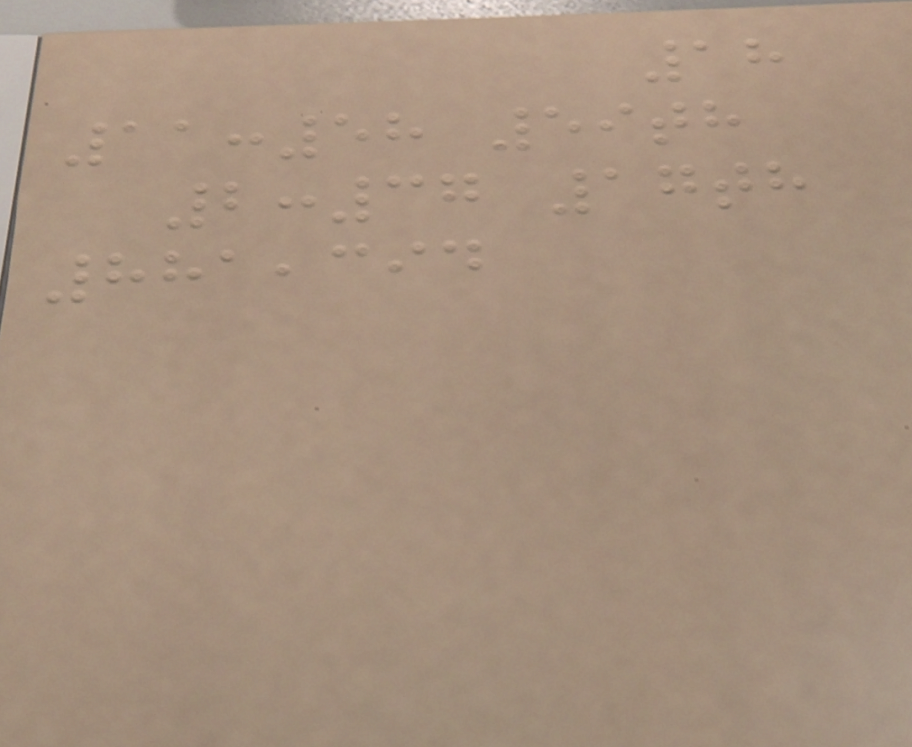18
11:58 59th
2:37 17th
881,394
